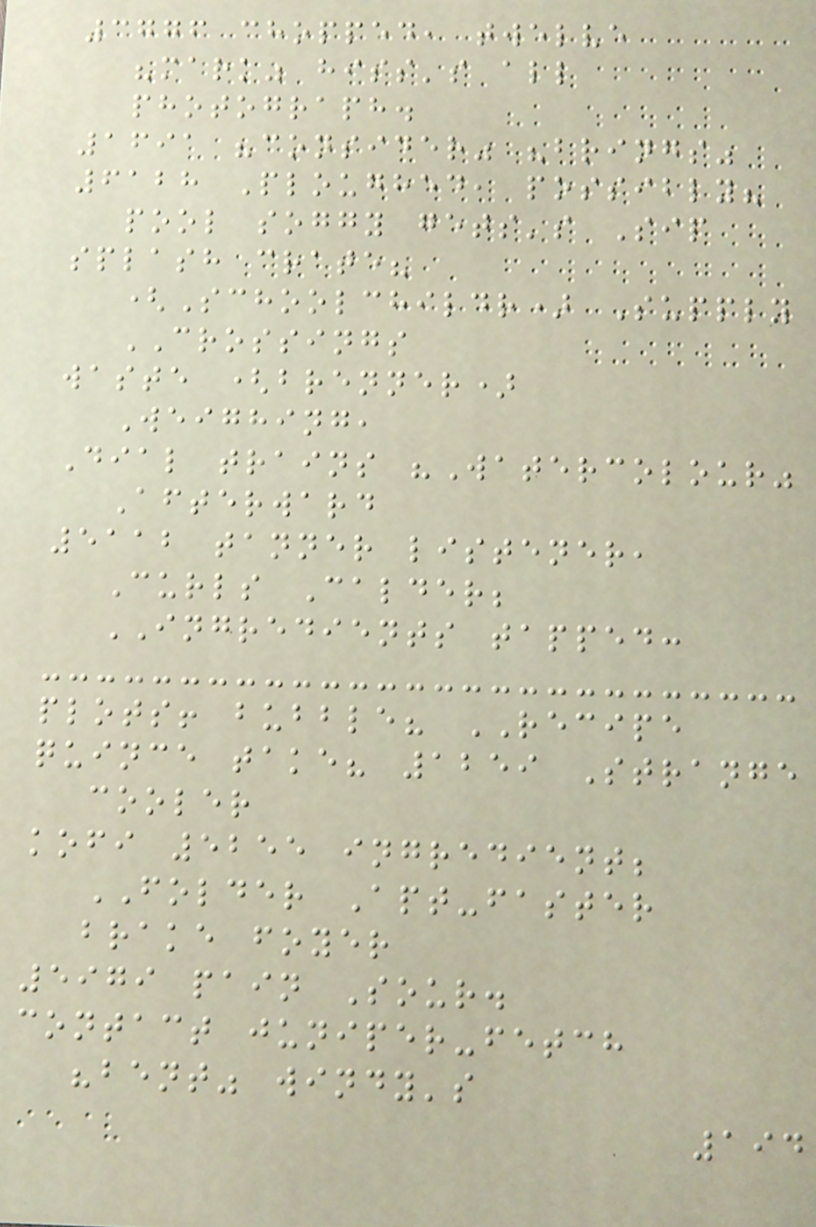3776 chopped, twelve
"mark" hiss's all
photograph.
1691 "consider" "brings"
6128 Ploughed, possibly?
pool soggy gets's Sip
splash crate?
(Schoolchildr) Supply
CROSSINGS
waste (brenner)
Weighing,
Dial trains "Watercolour"
Afterward
5112 tanner listener,
Curls Calder;
INGREDIENTS tapped:
plots! bubble? RECIPE
quince take? 1259 Strange
cooler
kofi 5255 ingredient;
FOLDER Apt-faster
brake foyer
5979 pain Sour.
contact juniper-fetch
"bent" windy's
194
